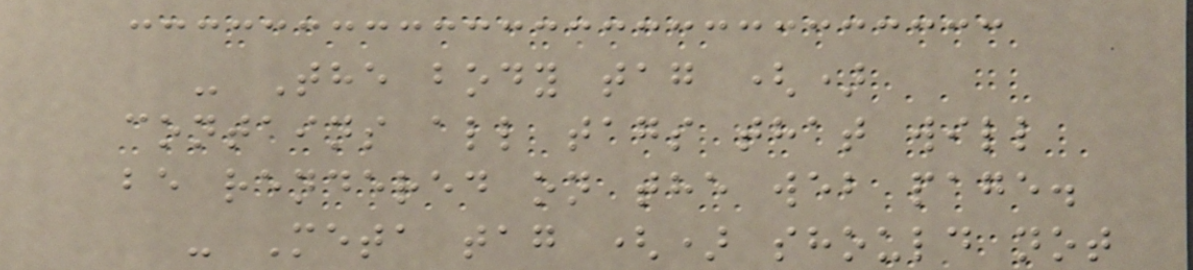- The body tag ()
contains all tags that will
be rendered on the web page.
- Meta tag () should not
